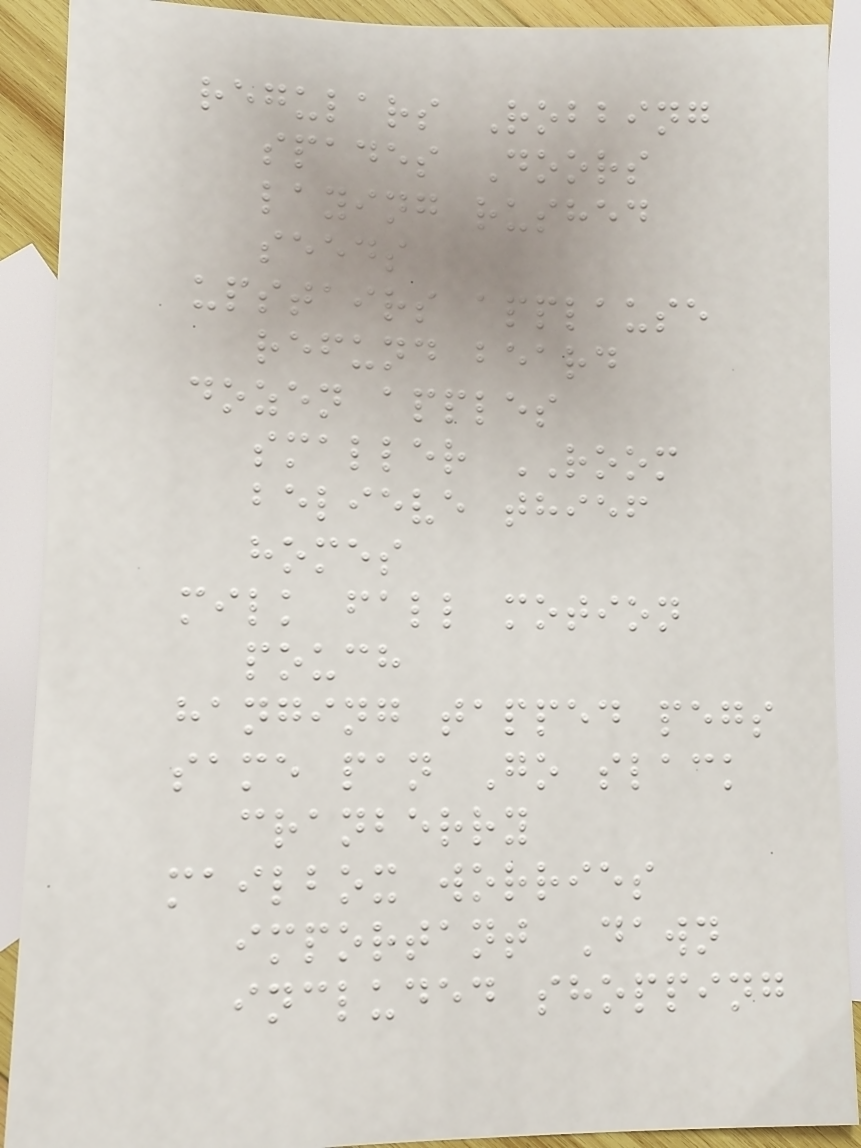regulars Robbing
spades Doors
laying rushed
seeds
upstairs applause
refund beard
dozen apples
smaller ROOM
believe thief
homes
milk fall motion
pouch
hanging tapped pegs
same pan Go slack
cranberry
mailbox worries
important Dawn
included shopping
